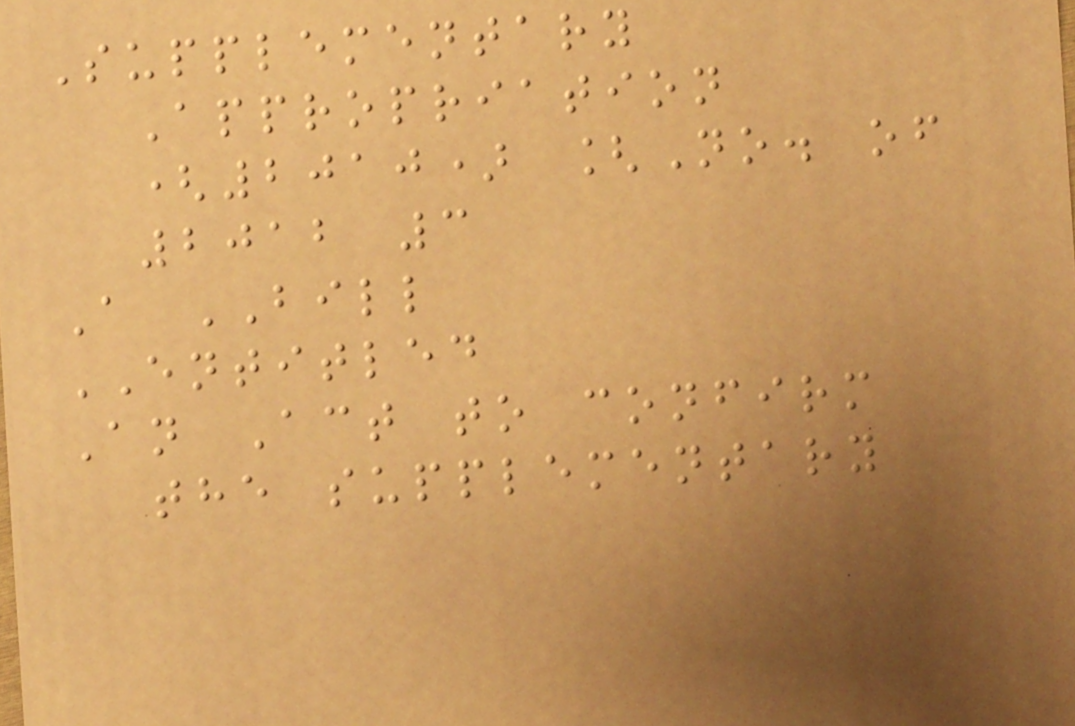Supplementary
Appropriation
(2010) [No. of
2012 3
A BILL
ENTITLED
An Act to confirm
the supplementary
